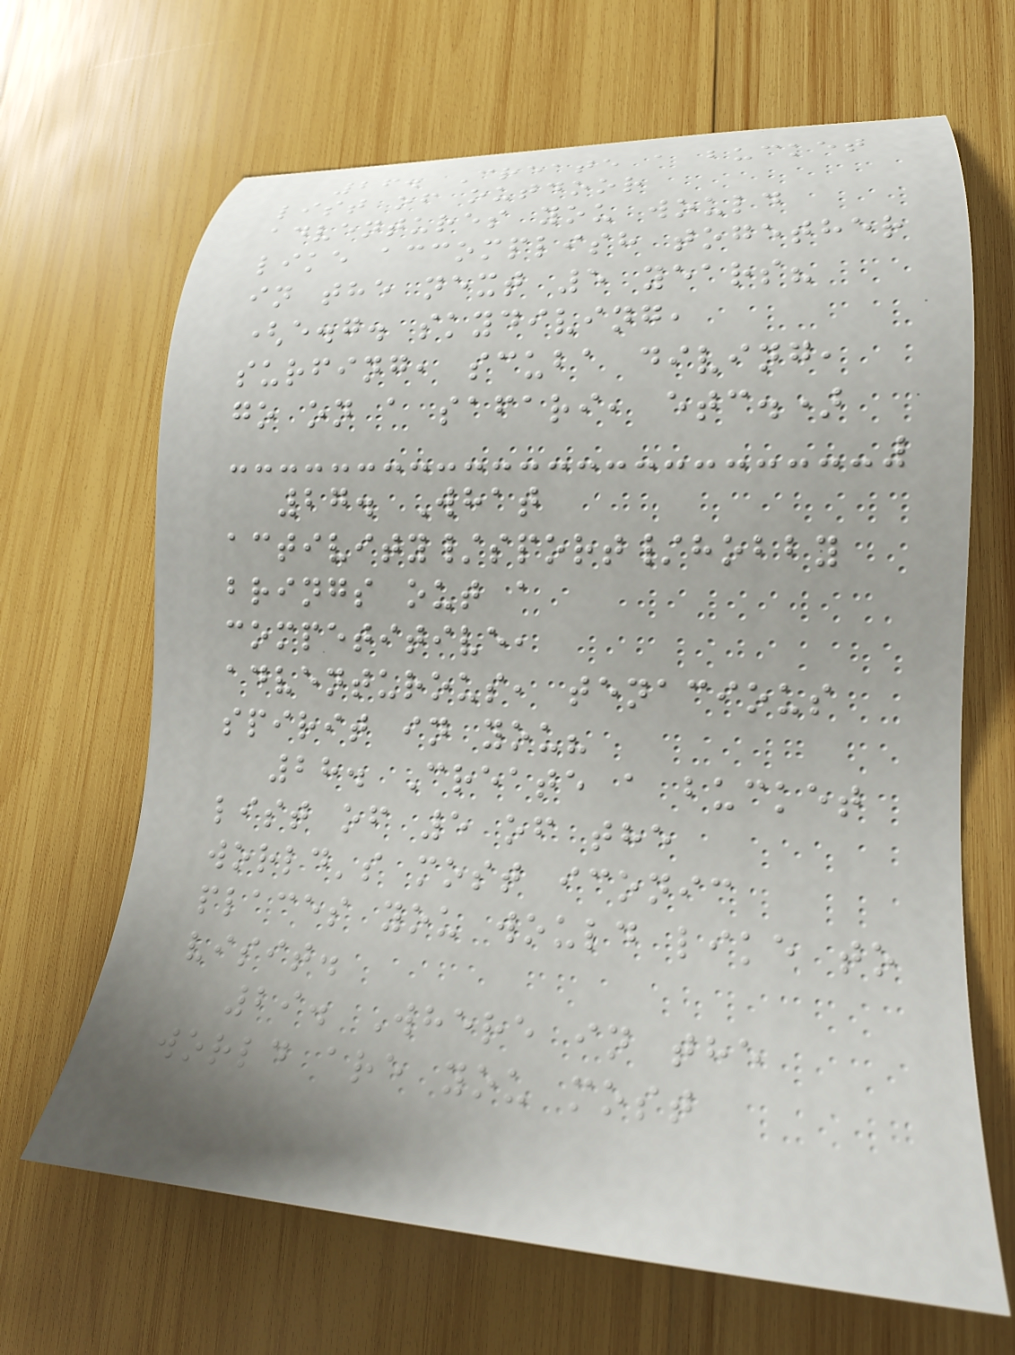26. Create a bucket
list of outdoor
adventures you would
like accomplish together
in the next 5 years?
(e.g. skydiving,
surfing, scuba diving,
go on a safari, etc.)
27. What
activity/sport/hobby
brings out a
competitive,
adventurous, tenacious
spirit in you?
28. Create a bucket
list of 5 of the
world's most iconic
places you would like to
visit.
29. Where in the
world are you most
